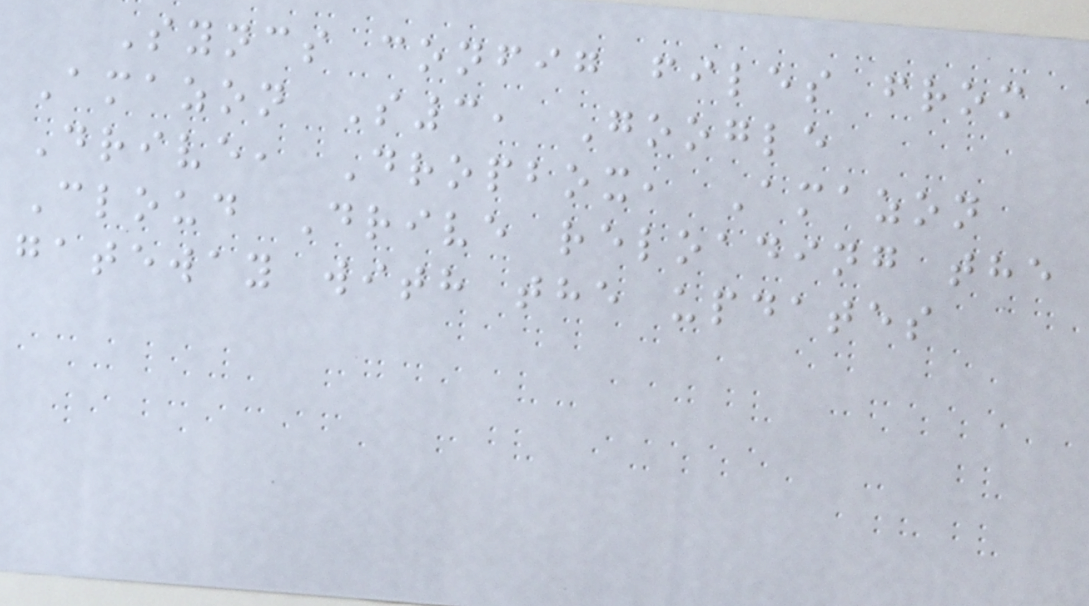Syncs config files from
Amazon S3, Google
Drive, Dropbox, Amazon
Cloud Drive reloading the
gateway with the updates
